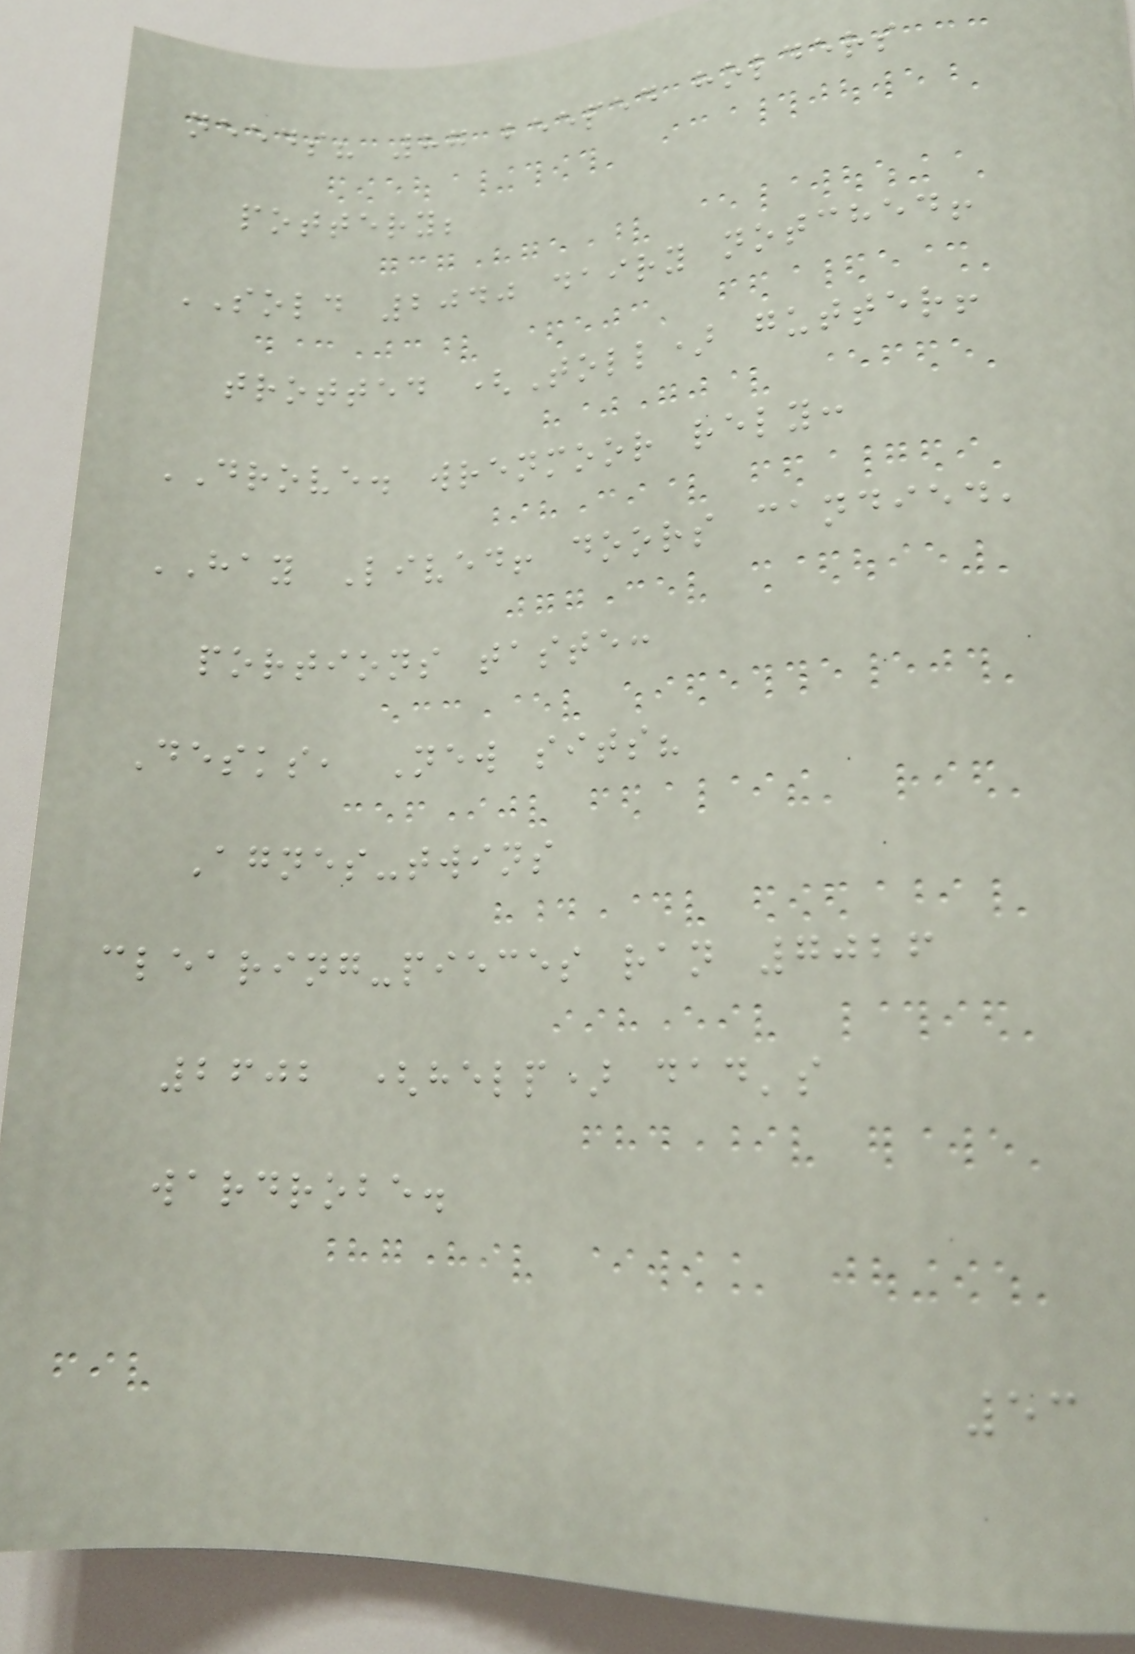needs? 87 beeped holders
pottery;
SOLD 2040 dairy notched!
trotted (Toll) gutter!
DROVE. wrenmoor rely:
HAY Lived! doors candied,
portions taste:
Desks, New sits?
Agnes-twins
clearing-pieces ran 7026
2602 (help) dad's
wardrobe.
53
